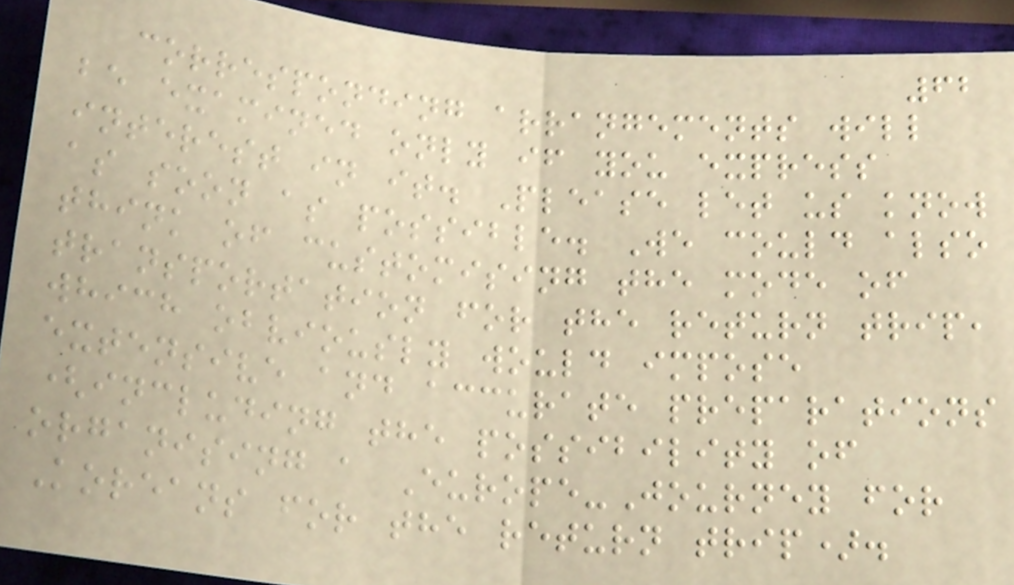62
corresponding arrangements will
be examined only if you express
interest in it. Please let us know
as soon as possible. We could also
think of customising the mode of
transportation for the return trip,
which obviously would impose
extensive and accurate preparations
(including the possibility of
organising a Europe-Journey for
Koreans for the return trip).
